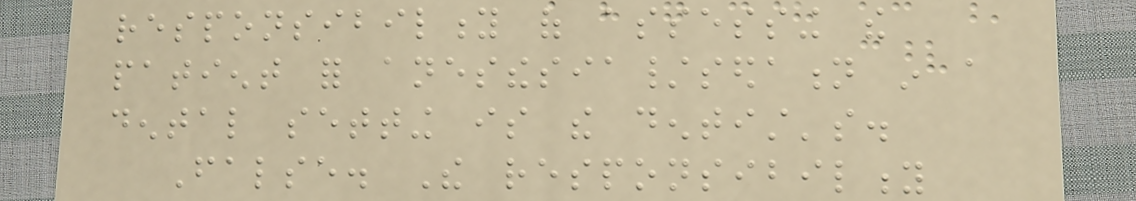responsibility of assessing the
patient for anesthesia/sedation in a
dental setting is the dentist's.
False. The responsibility
